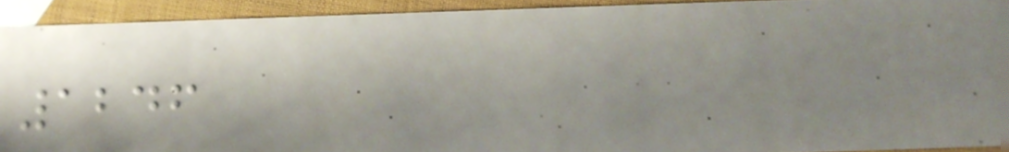1246
